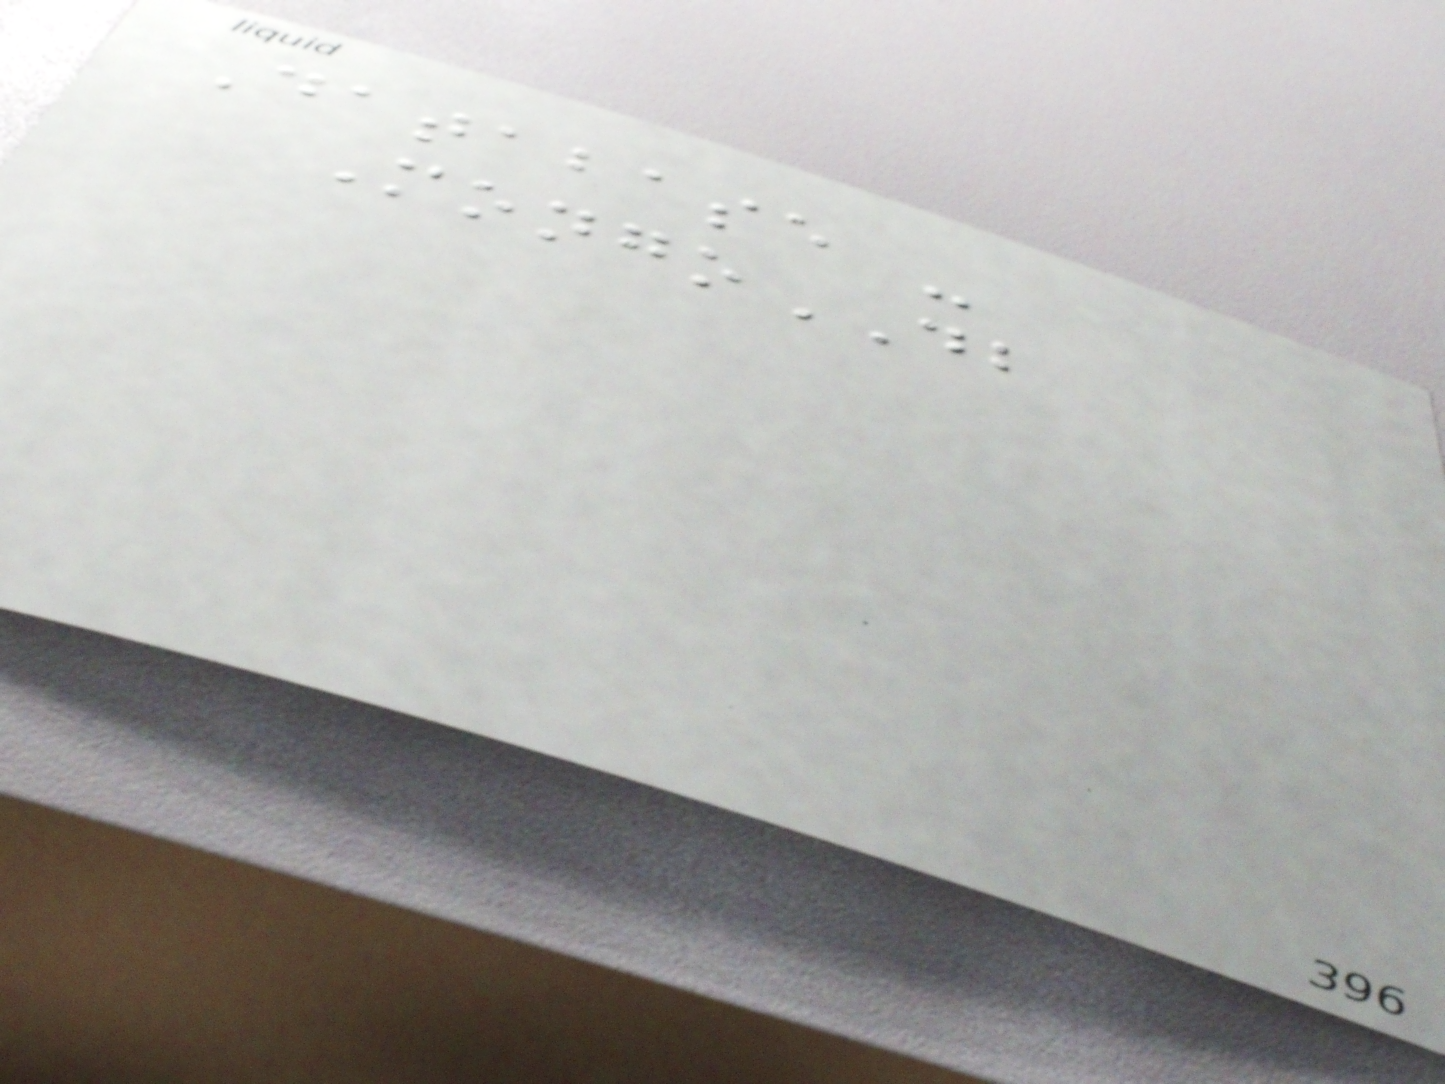Database -
MongoDB
